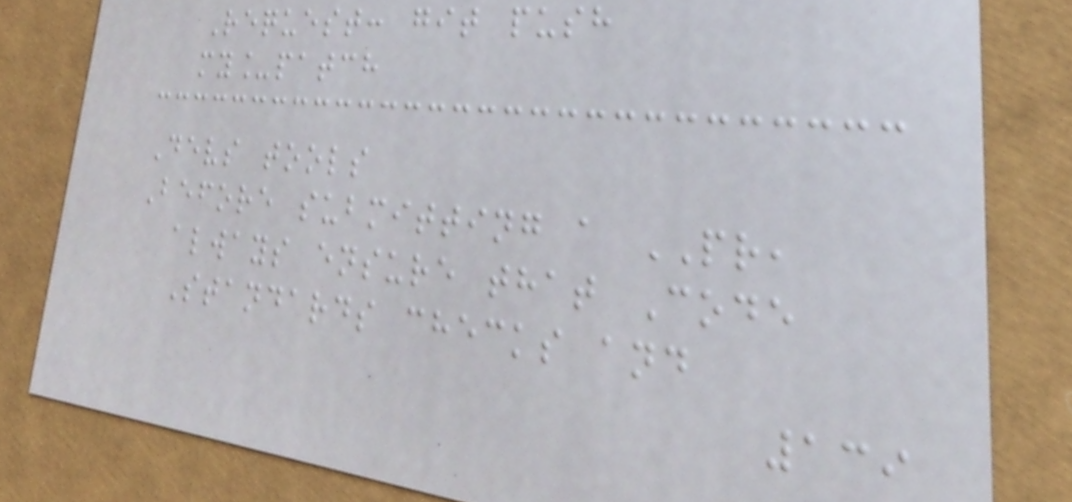Request: git push
my_patch
Devs tools
Before submitting a PR,
always ensure that Code
Standards checks and
139
